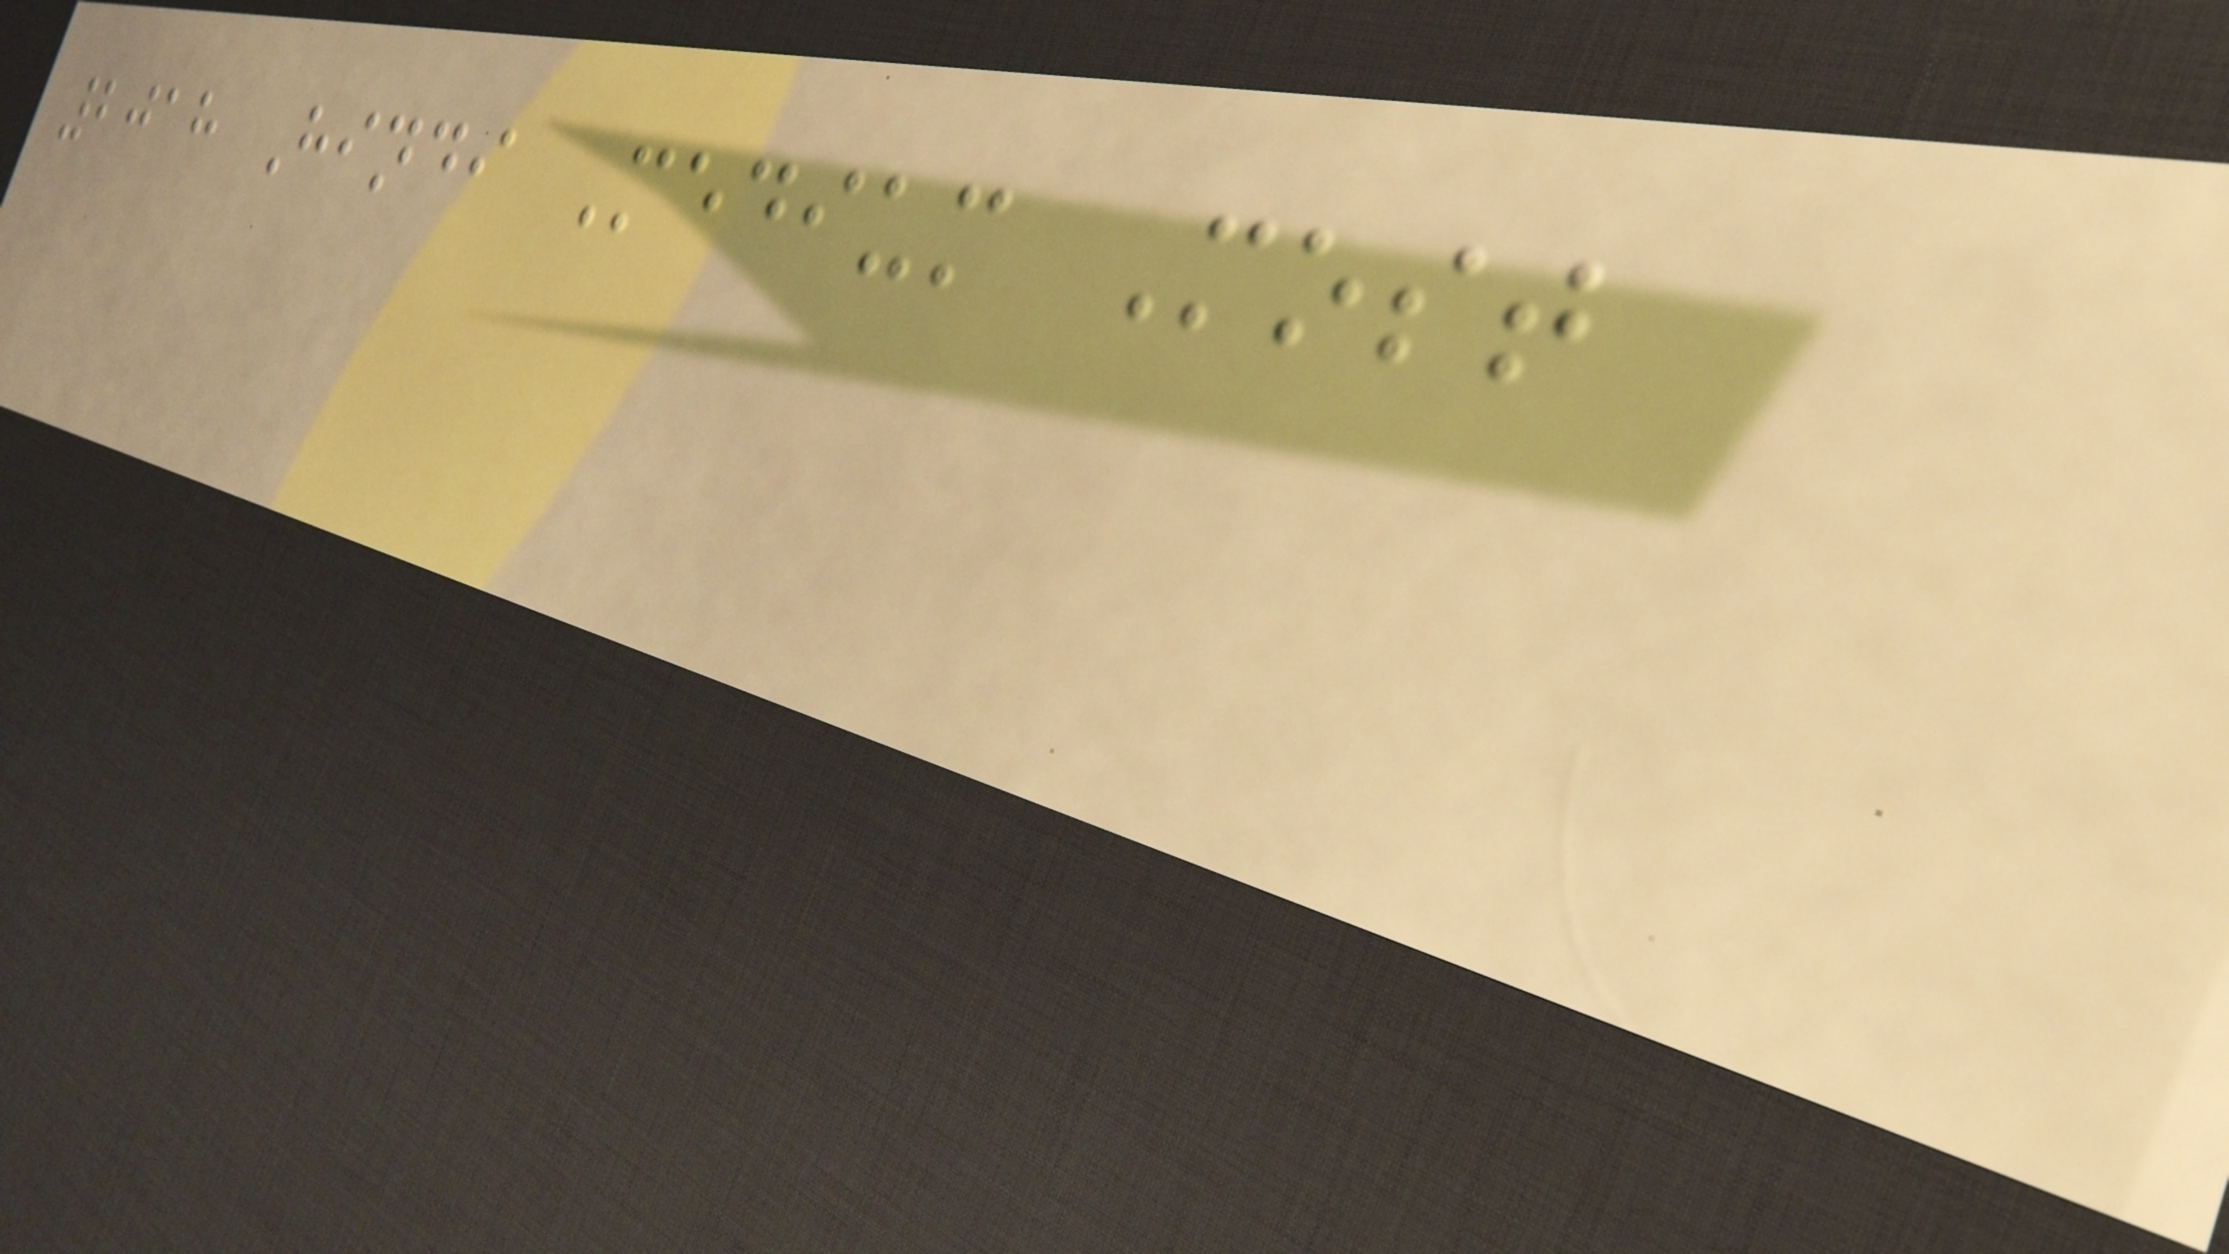2018 Hindi Medium Most
